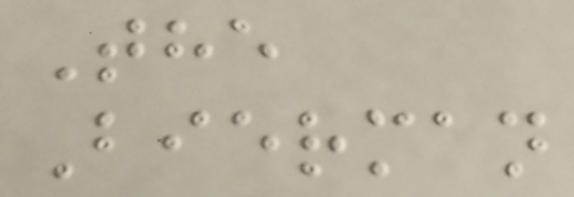The
Bierman
